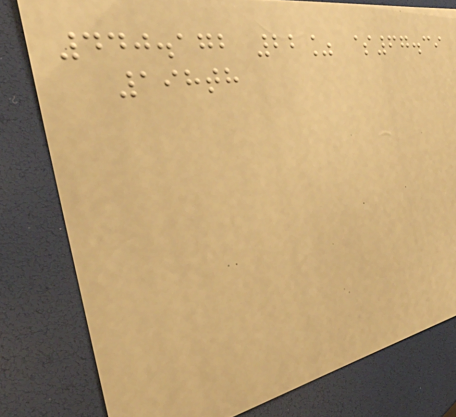440.172 22% $67.39
198th
